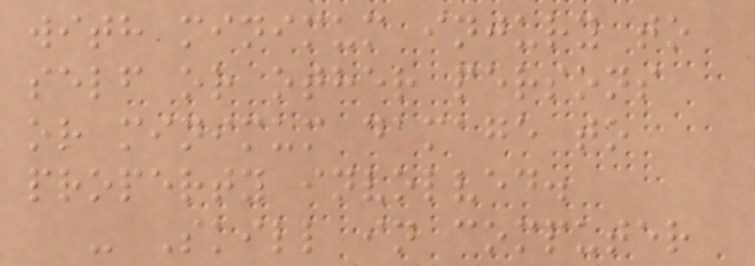with minimum injury to
self or other persons
or minimum damage to
property involved.
- Skill in computer
